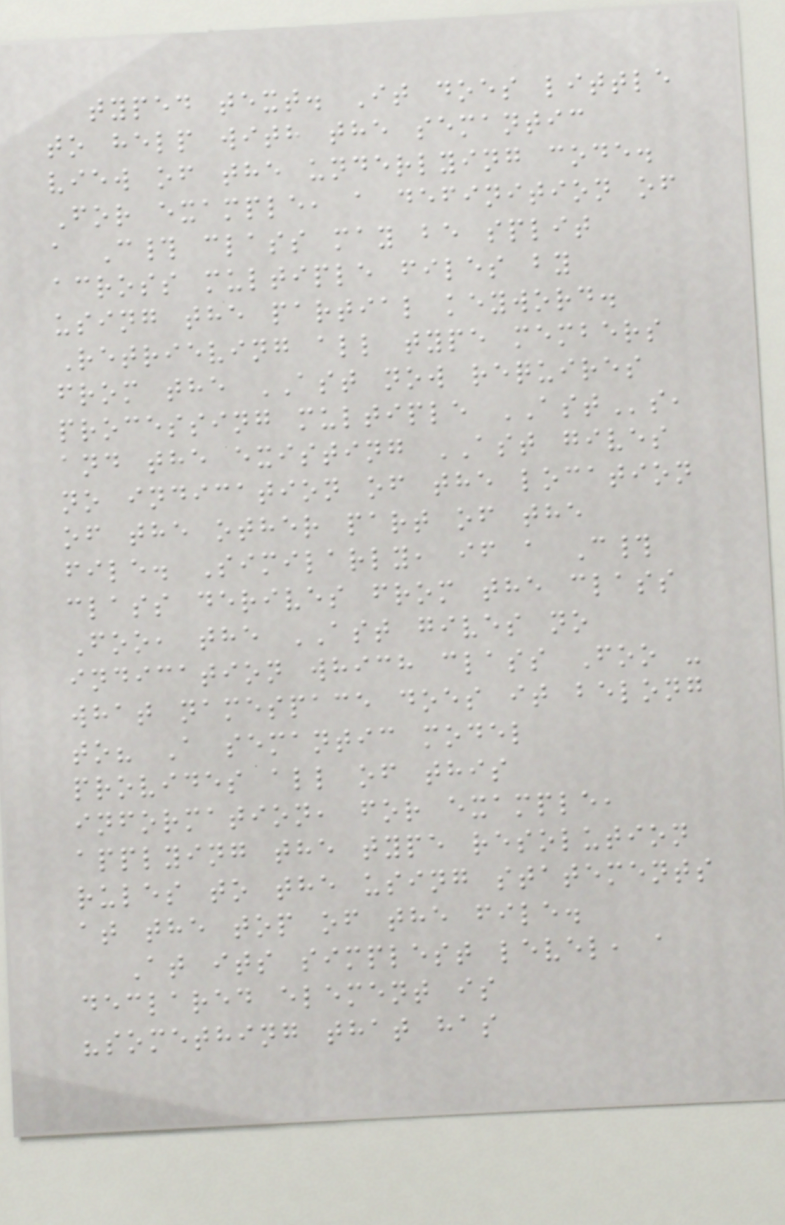typed text. It does little
to help with the semantic
view of the underlying code.
For example, a definition of
a C# class may be split
across multiple files by
using the partial keyword.
Retrieving all type members
from the AST now requires
processing multiple ASTs,
and the existing AST gives
no indication of the location
of the other part of the
file. Similarly, if a C#
class derives from the class
Foo, the AST gives no
indication which class Foo -
what namespace does it belong
to? A semantic model
provides all of this
information, for example,
applying the type resolution
rules to the using statements
at the top of the file.
At its simplest level, a
declared element is
"something that has
